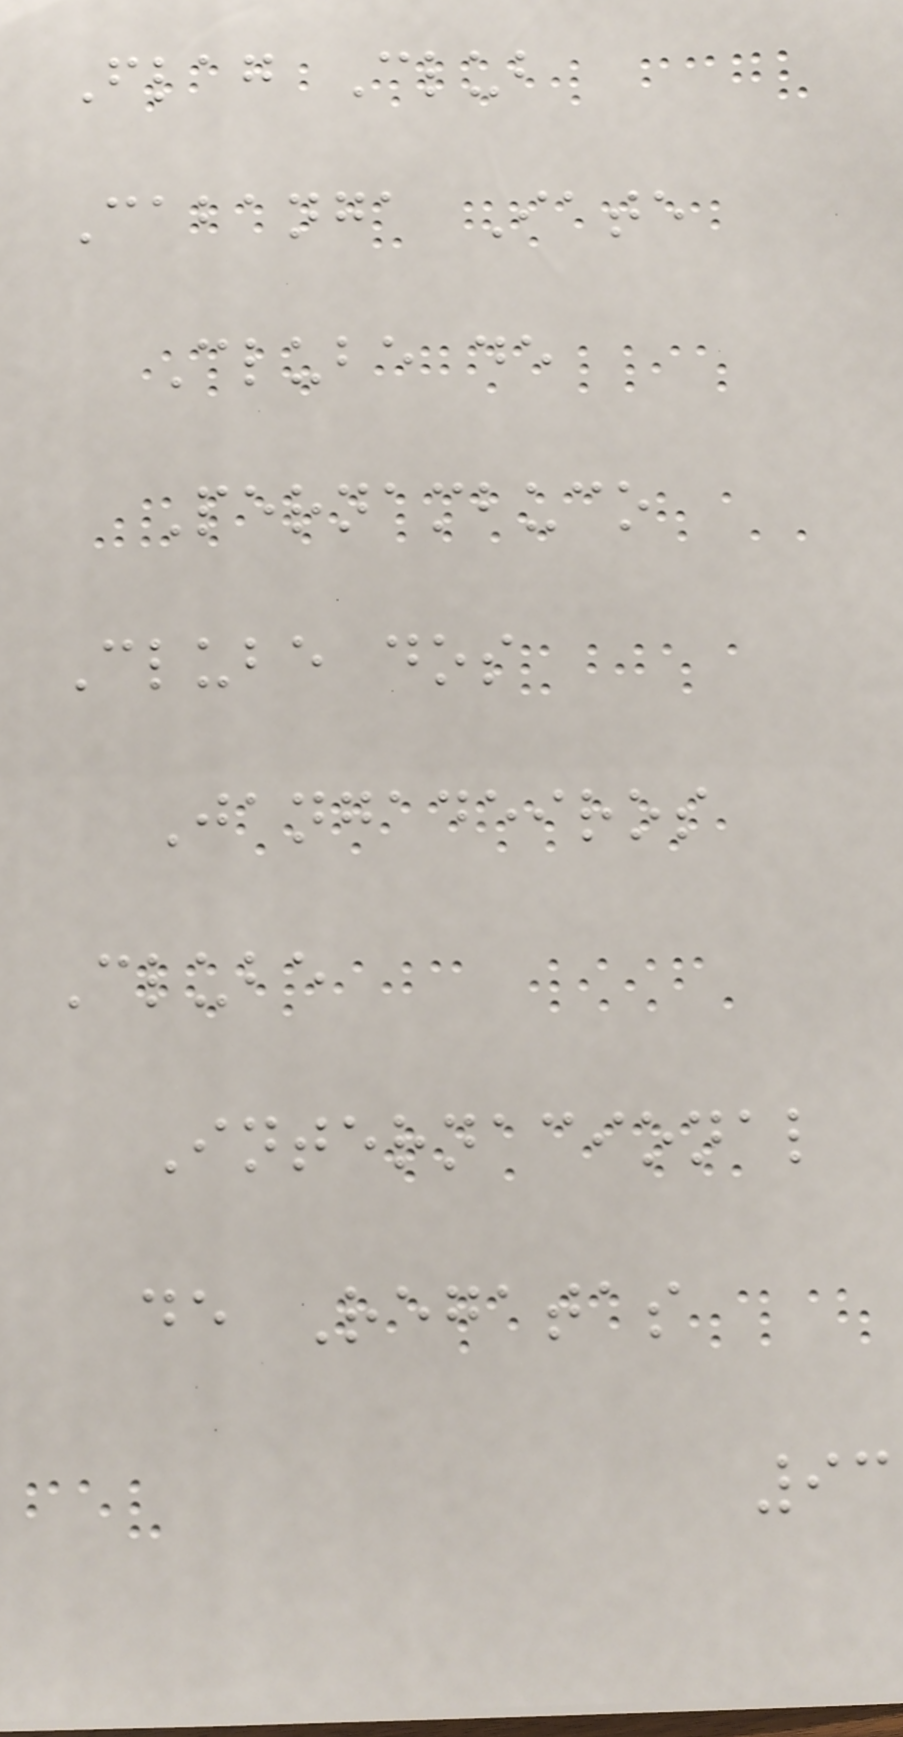Flag Club
Cabanga Iate
Clube de
Pernambuco
Clube dos
Jangadeiros
Clube
Internacional
de Regatas
93
